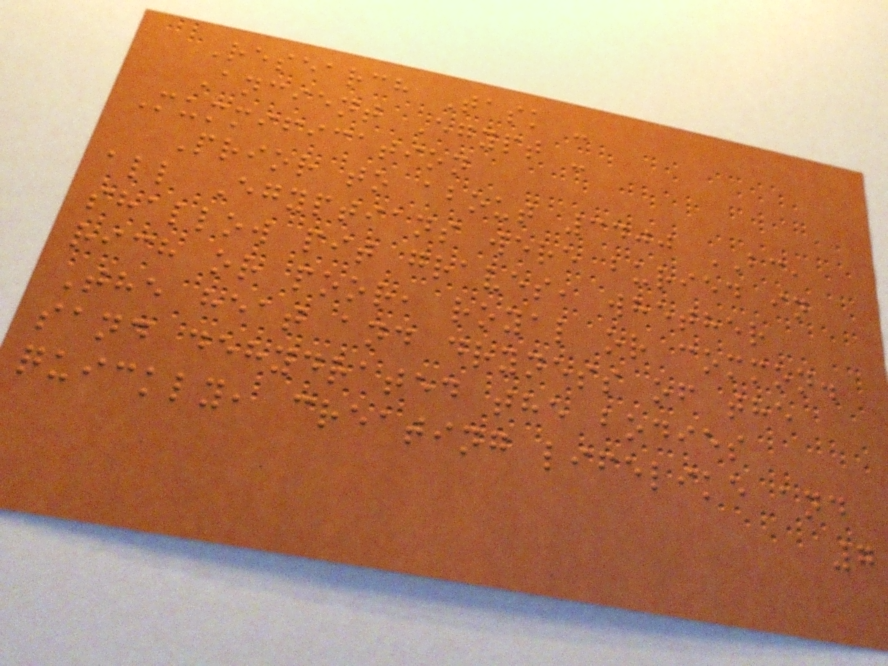Research Task -
Ancient Egypt -
Mummification
Prior to about 3400 BC,
all Egyptians were buried in
shallow pit graves, whether
rich or poor, royal or common.
The heat and dryness of the
sand dehydrated the bodies
quickly, creating lifelike and
7
